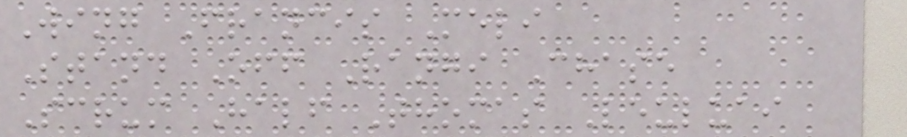Wing Francis Meli
Stand Off Rangi Chase
Scrum Half Thomas Leuluai
